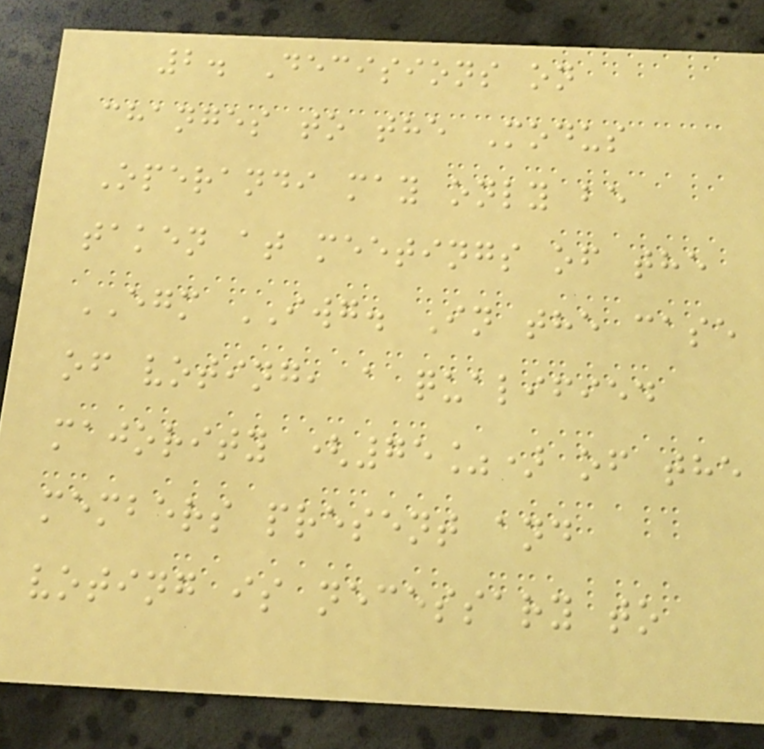2. Decisions on
changes to the Modus
Operandi may only be
taken at meetings of the
EGM IWG. In the case
of voting, a qualified
majority (75%) of the
members present and
voting is necessary to
